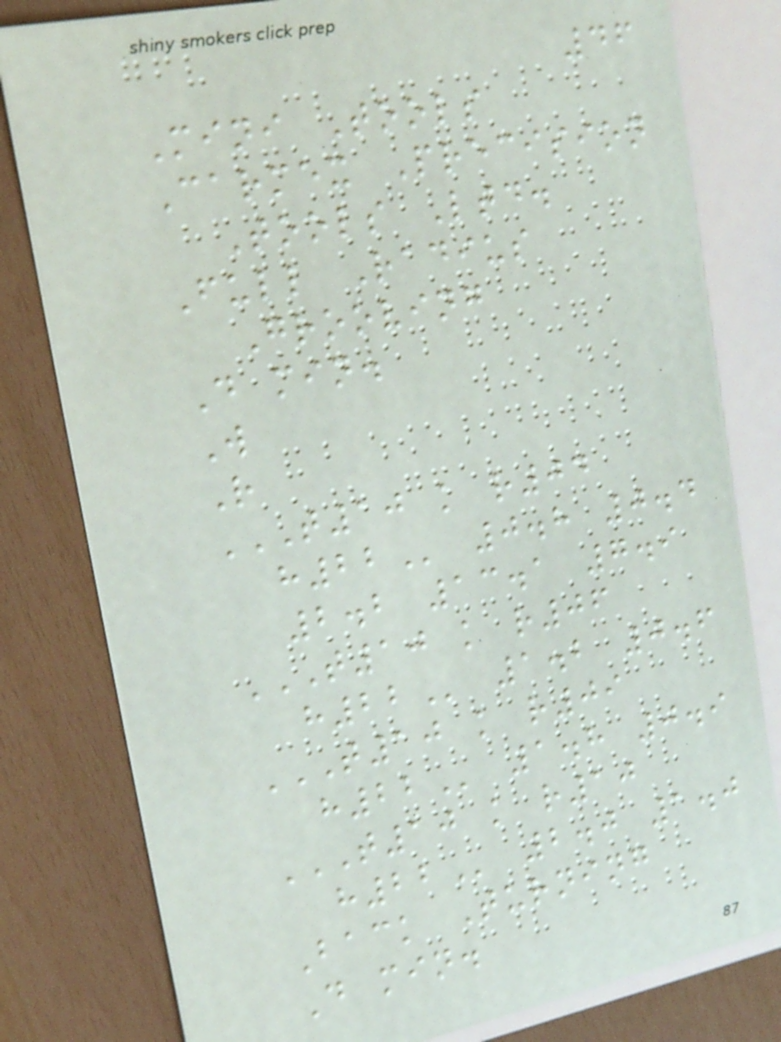46
Mini Tools
Carmex Precision
Tools Ltd.
Full Radius
Grooving
D min.
W
R
T10 K R04
H22 0.8 0.4
2.2 13.1 7.9
T10 K R06
H22 1.2 0.6
T10 K R09
H22 1.8 0.9
T10 K R10
H22 2.0 1.0
Back Turning
D min.
